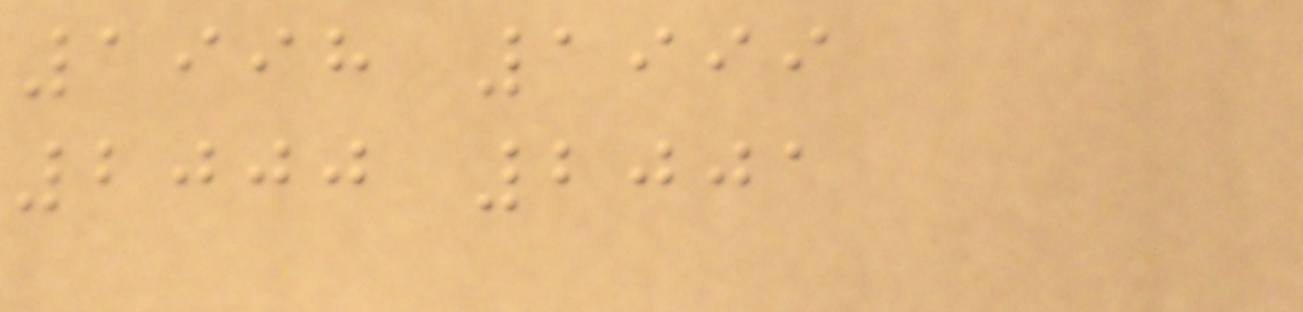1998 1999
2000 2001
